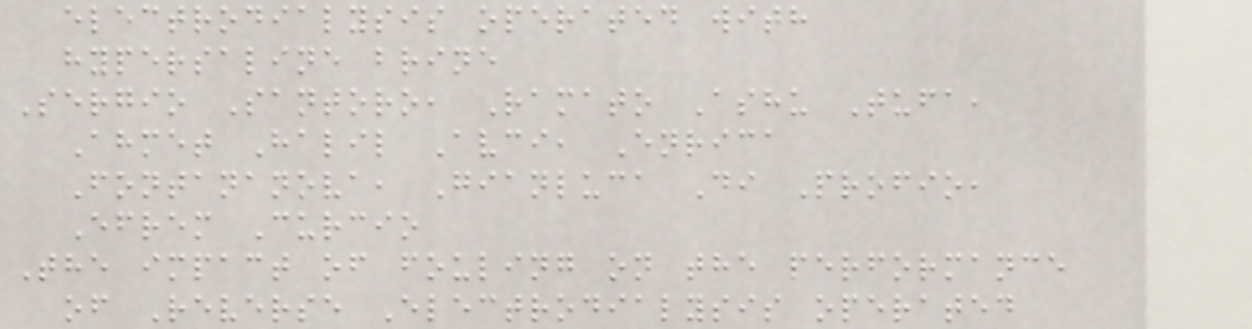electrodialysis operated with
hypersaline brine
Sergio Santoro, Ramato Ashu Tufa,
Ahmet Halil Avci, Enrica
Fontananova, Gianluca Di Profio,
Efrem Curcio
The impact of fouling on the performance
of Reverse Electrodialysis operated
